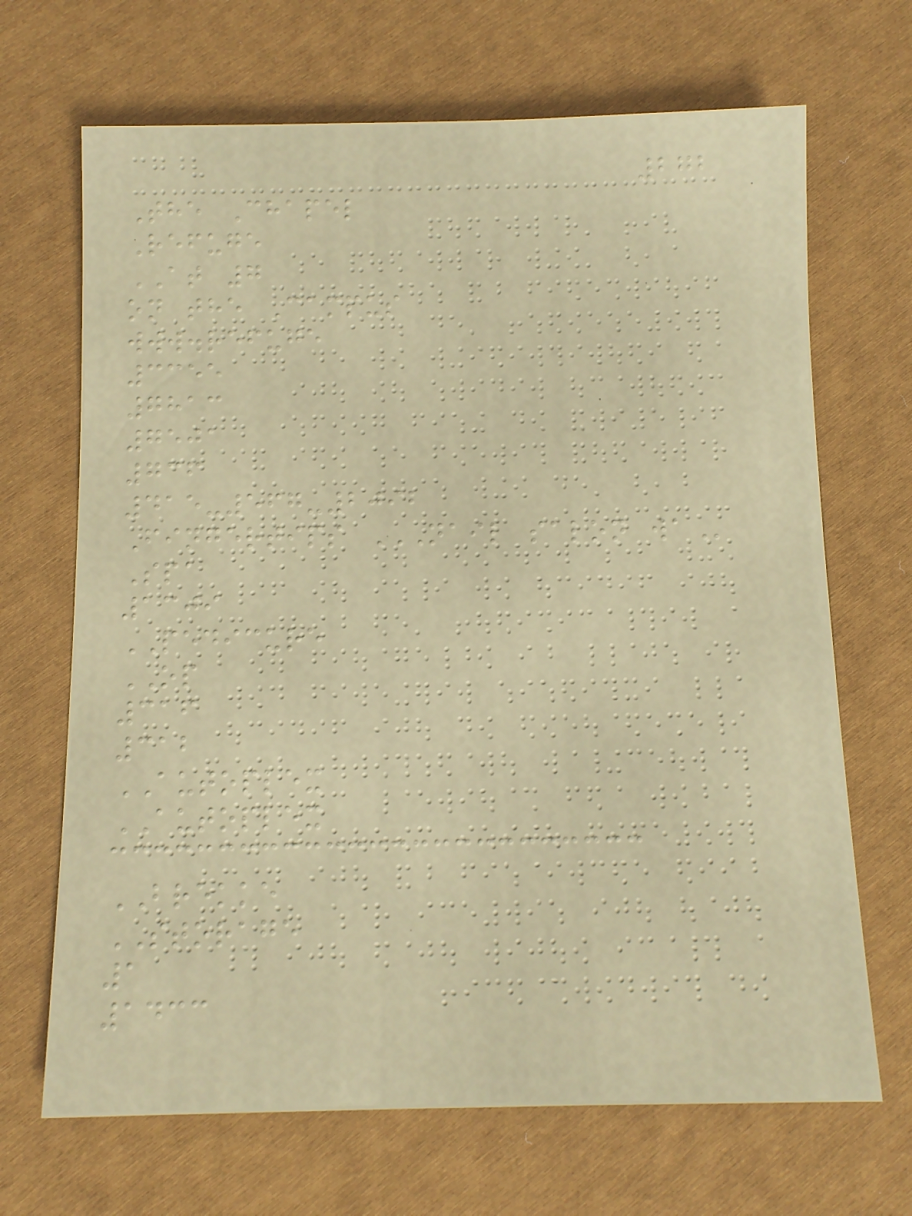272
The Chapel
Refuge
AT 7
on the Campus
www.refuge
3355
7813
7501
736
415-567-2092
Fingertips NAIL SALON WA
Spa
1309
PEDICURE
OP
316
312
AUTOPLEX
AUTOPLEX
BREKKE
STORAGE
1
1433
